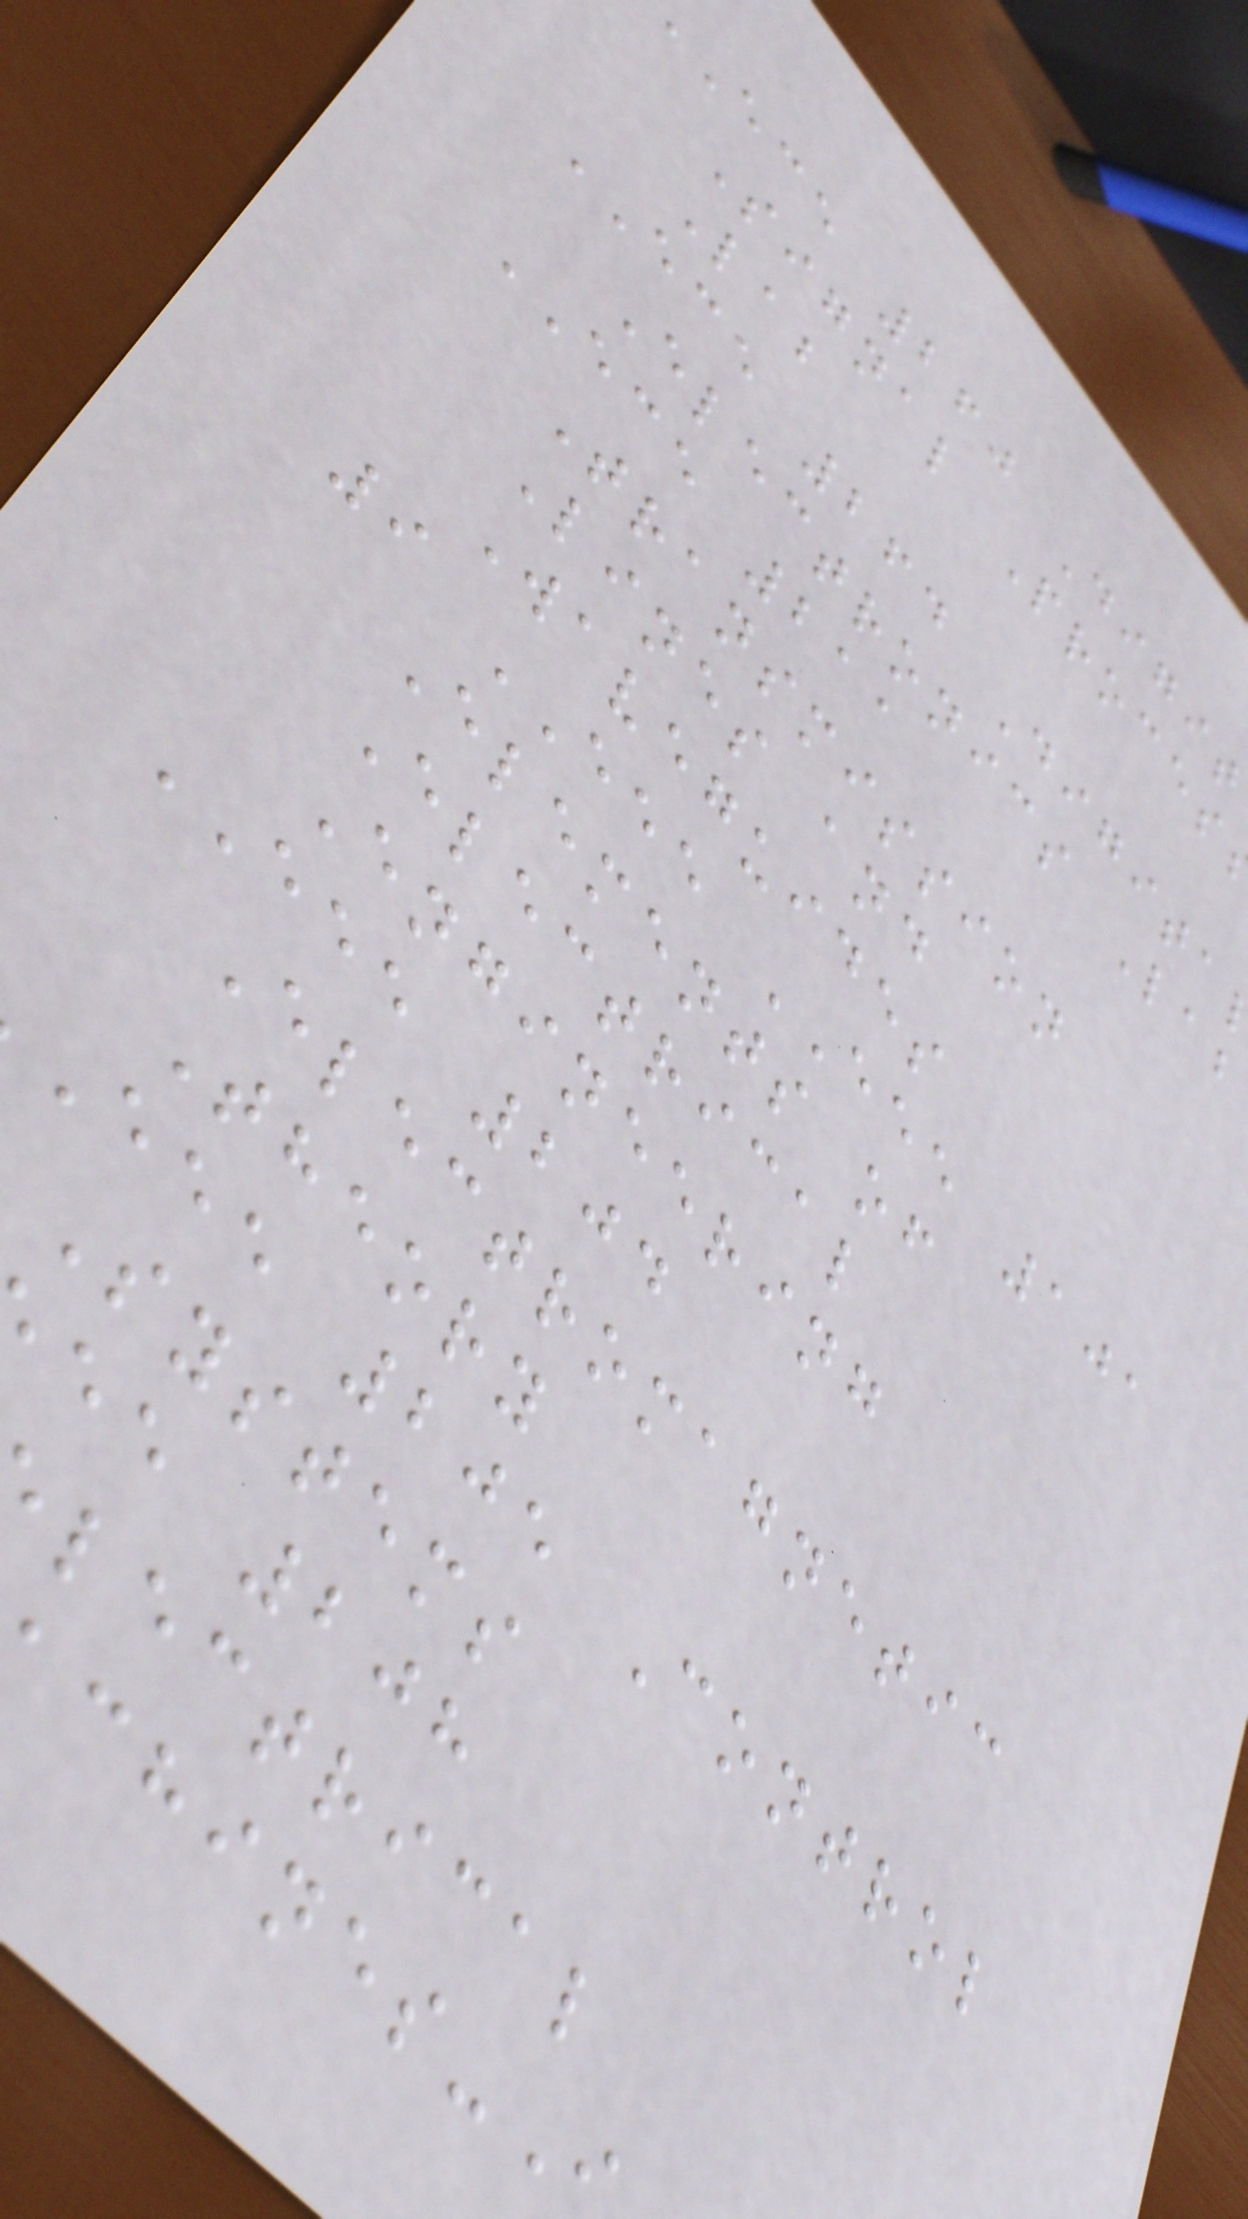ece 260 Digit
Signal Proces
Lab
ECE 264 Digita
Electronics Lab
ECE 211
Transmission
Lines and
Waveguides
9 EEE EEE 101
Elements of
Electrical
Engineering
EEE 204
Electromagnetic
Theory
eee 205 Control
Systems
ee 208
lectrical
